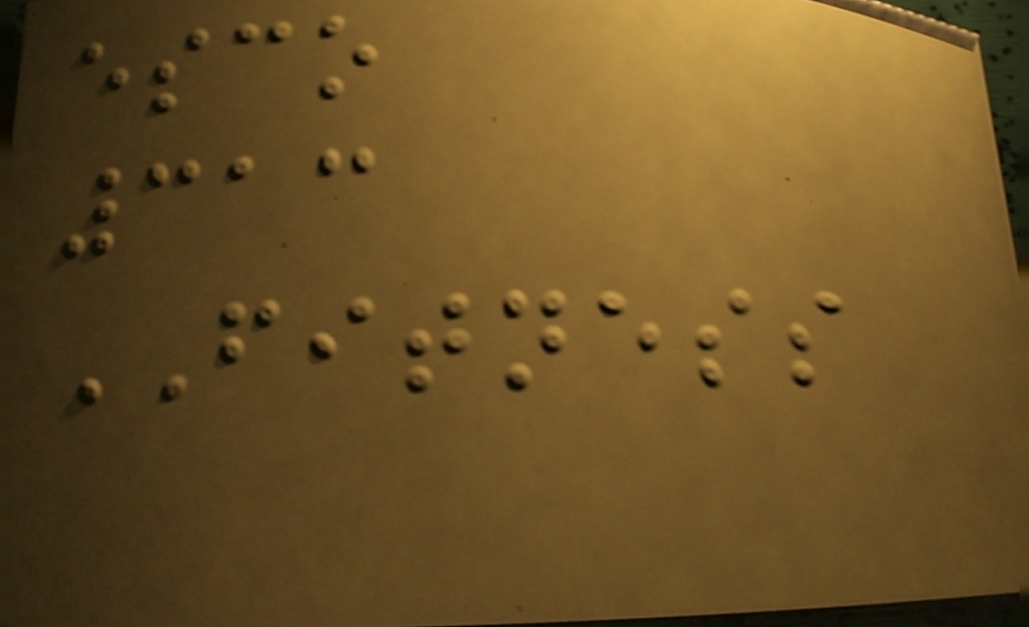esco
313
FITNESS
